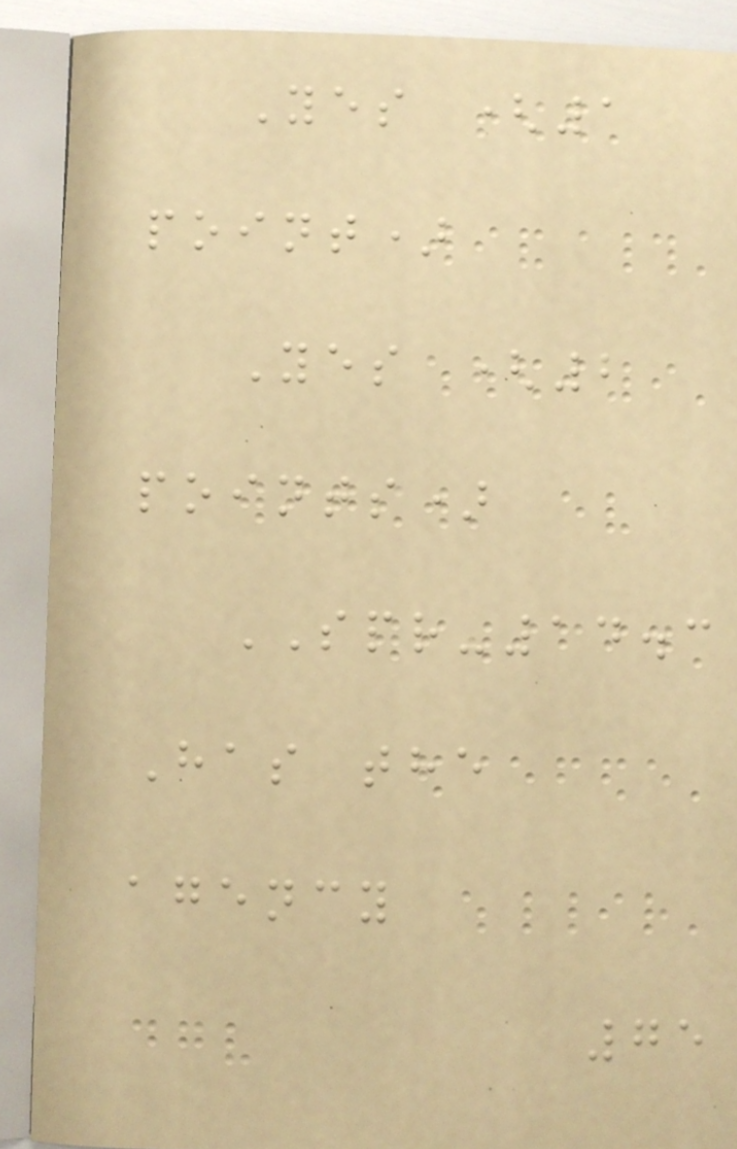Yes (1
point)
Yes (2
points)
SPR-14.3
Has the
agency
75
